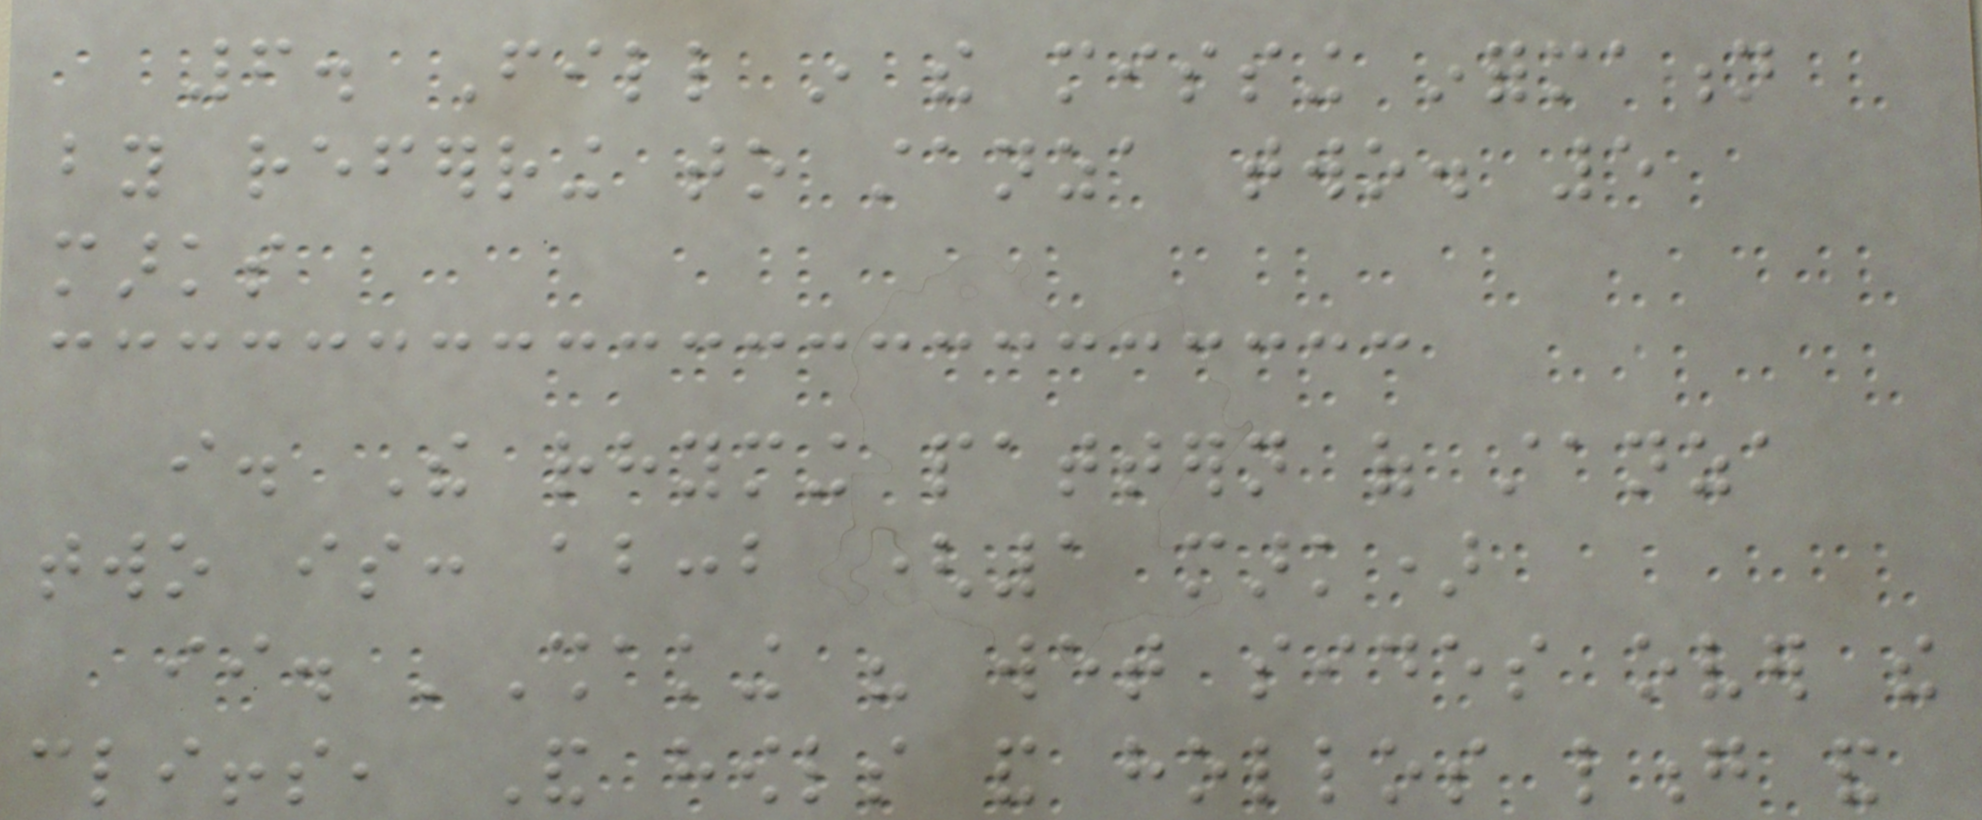6. Fill in the missing information
by referring to stanza two. 5
marks
i. The rhyming pattern of stanza
two is: abccb (1 mark)
ii. 'Shaking his wet sides over the
cliffs, And howls and hollos long and
